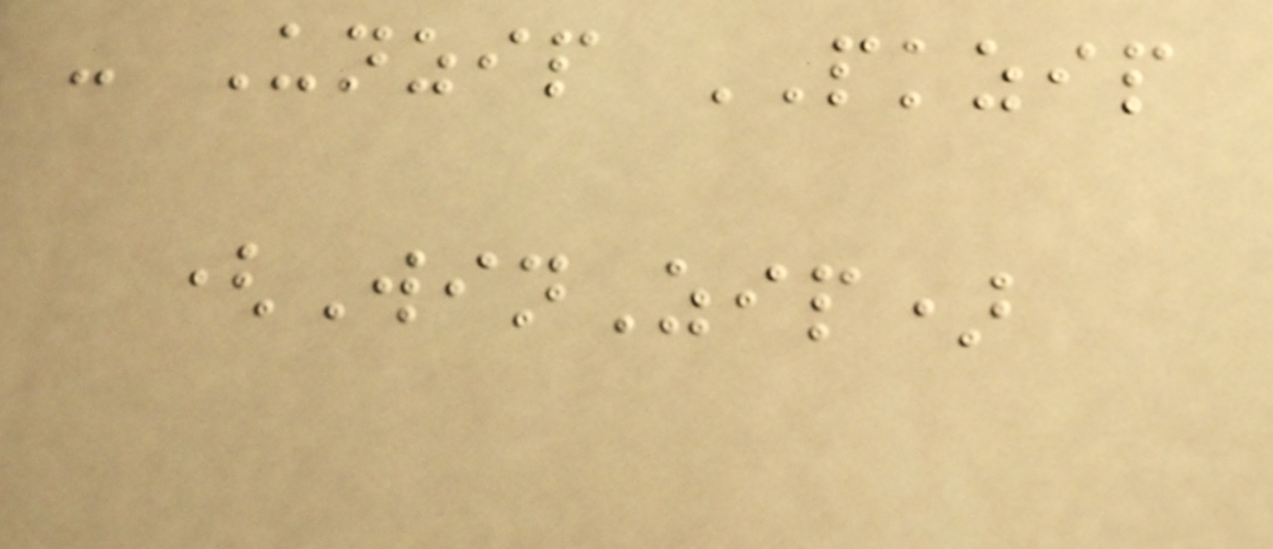- Unzip PKZIP
(WinZip)
